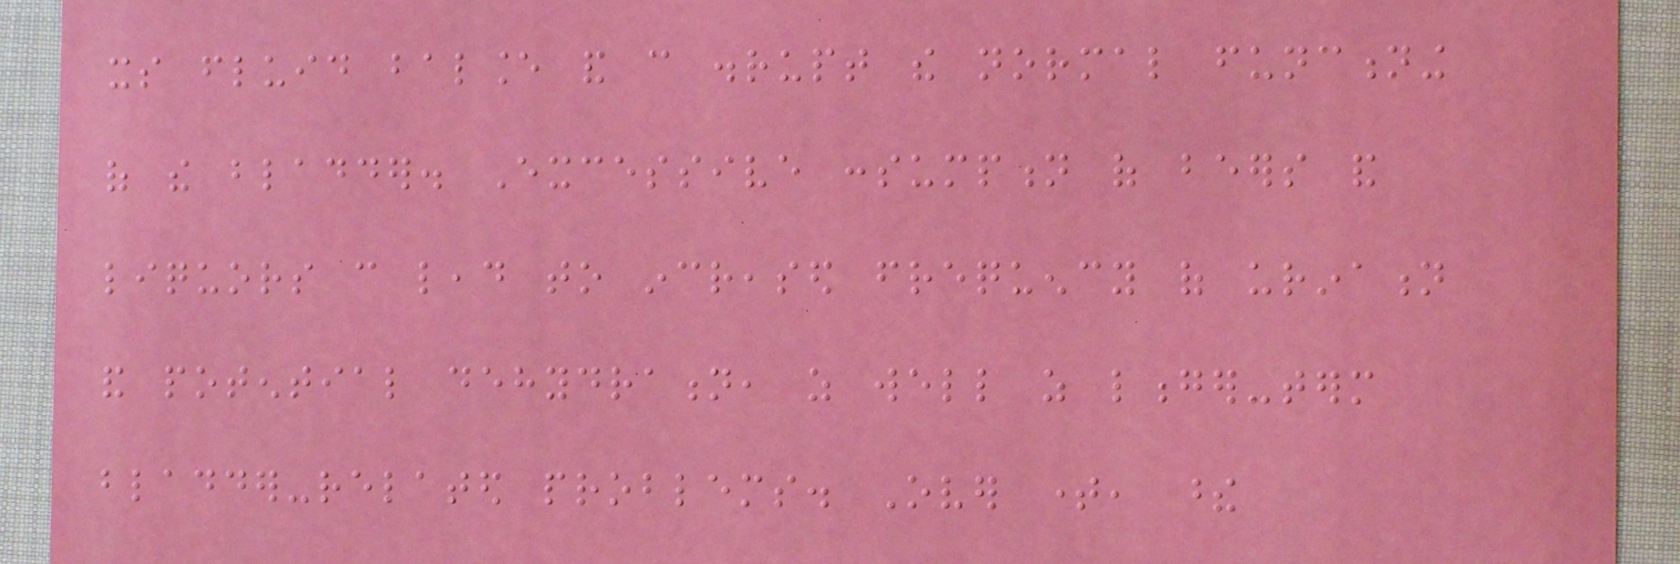its fluid balance and can disrupt the normal functioning
of the bladder. Excessive consumption of beers and
liquors can lead to increased frequency of urination
and potential dehydration, as well as longer-term
bladder-related problems. Over time, these
